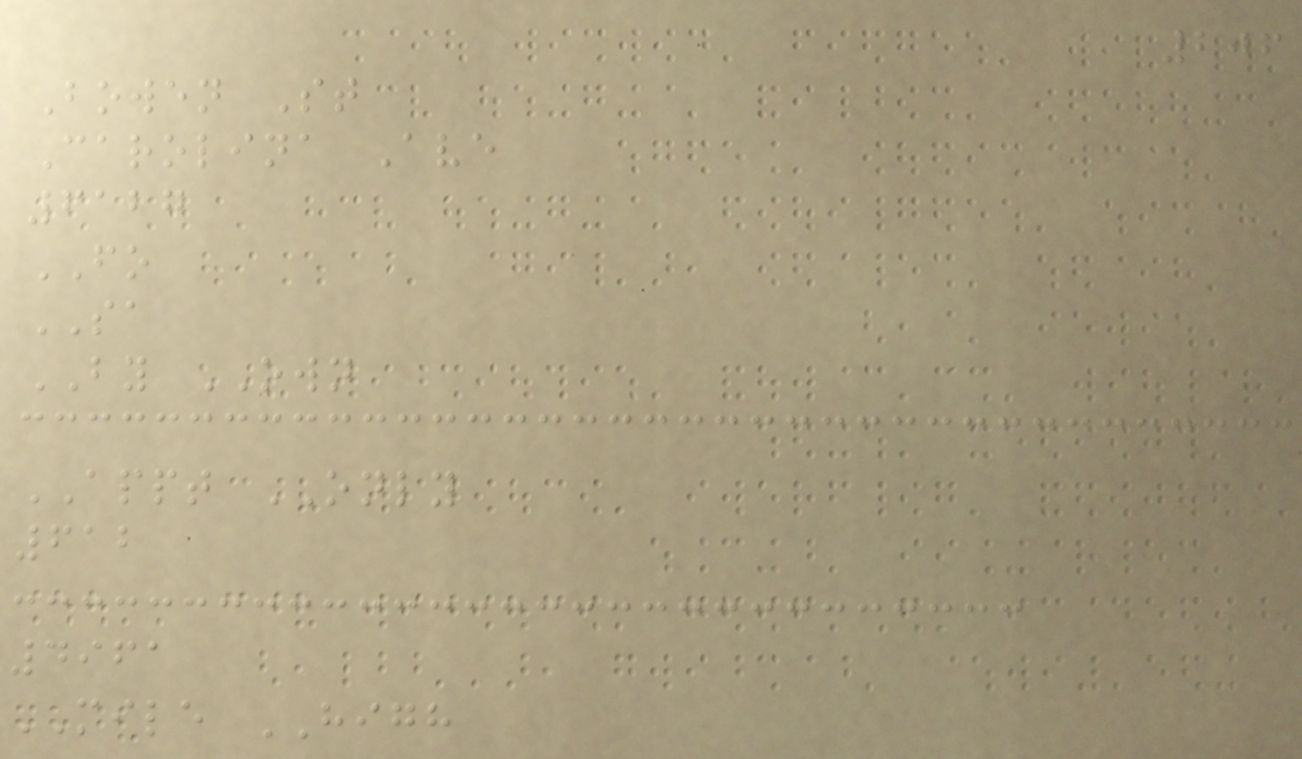206
Bowen St
Carolina Ave
6127
FO
SA
BY OWN
APPT ONLY
612
4961
MILE HIGH
